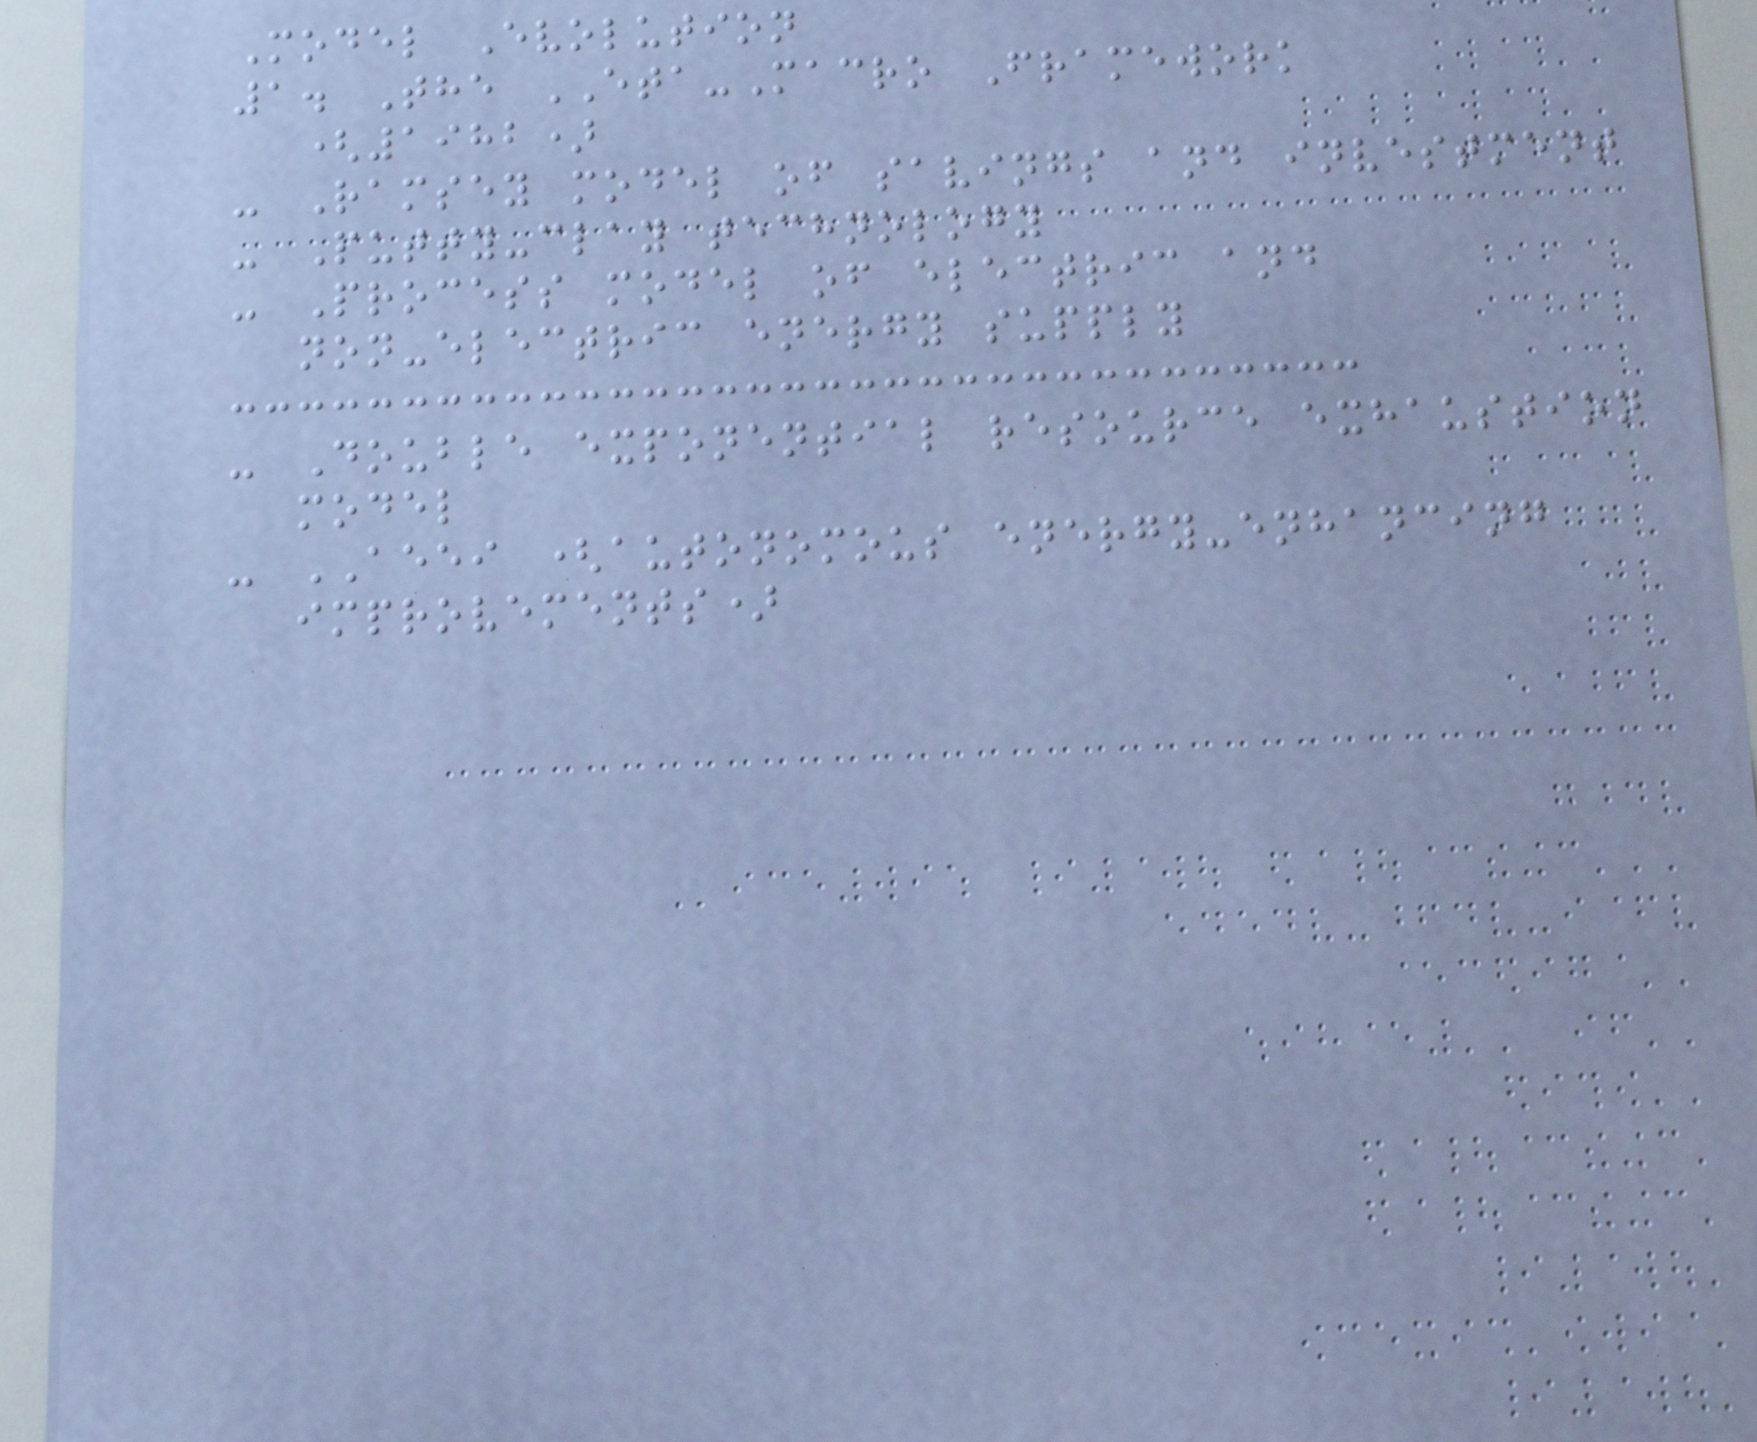Model Evolution
1. The ETA-Macro Framework
(1982)
- Ramsey model of savings and investment
- Putty-clay technology
- Process model of electric and
non-electric energy supply
- Double exponential resource exhaustion
model
- AEEI (autonomous energy-enhancing
improvements)
